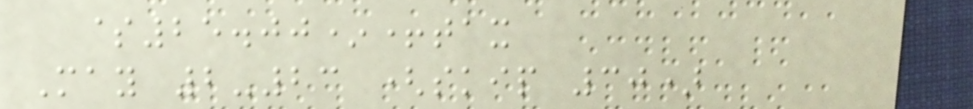$25.00*+tax
May 2-23 (skip 30)
